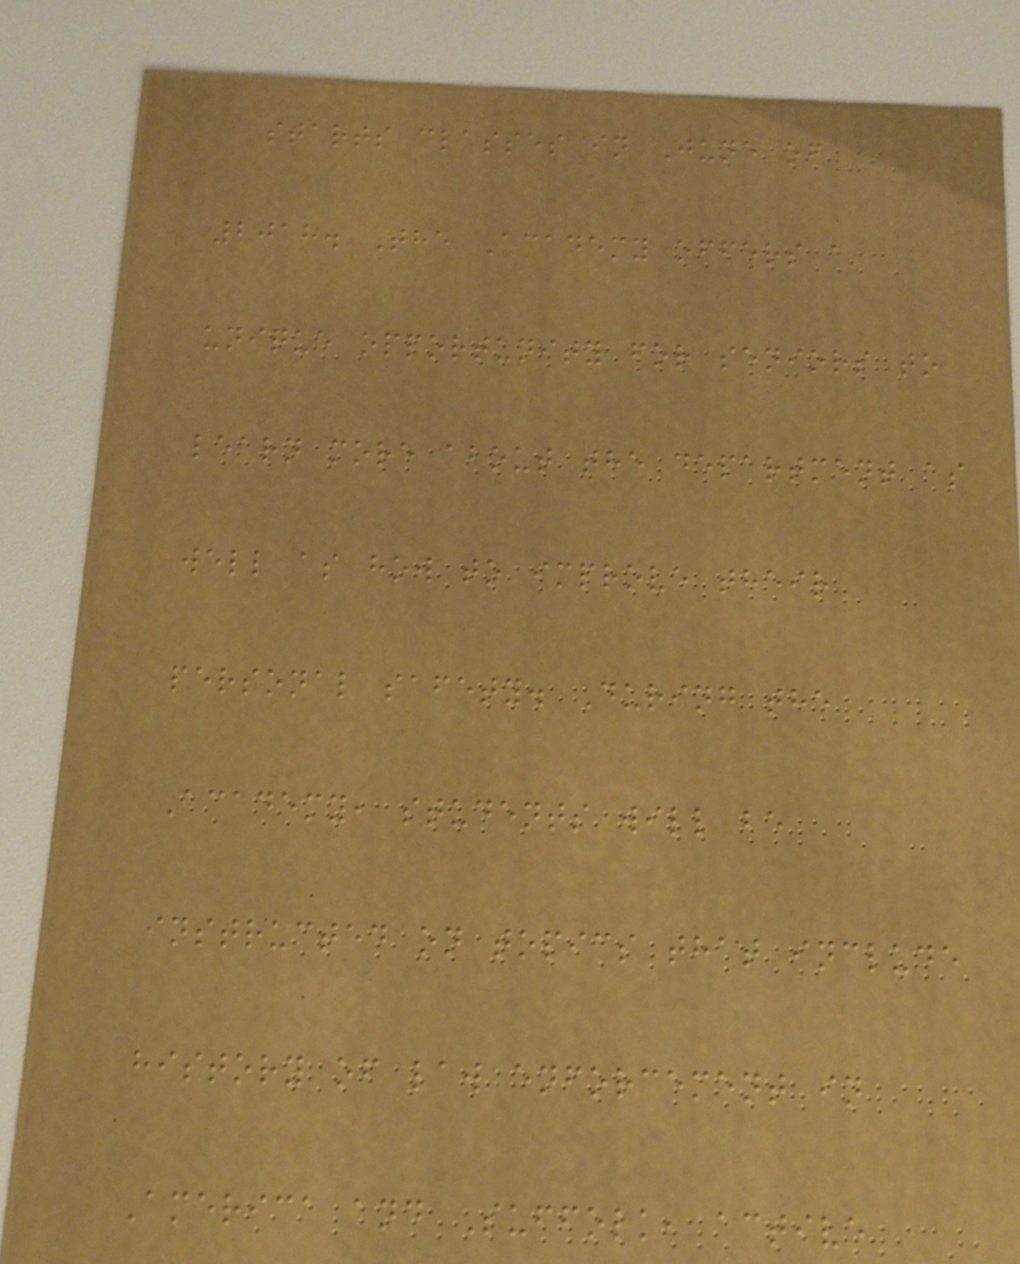starts classes in June of
2018. The Academy offers a
unique opportunity for seniors to
learn more about the department as
well as how to improve their
personal safety. During the
Academy, students will be
instructed on topics that include
history of law enforcement in
America and Suffolk, active
